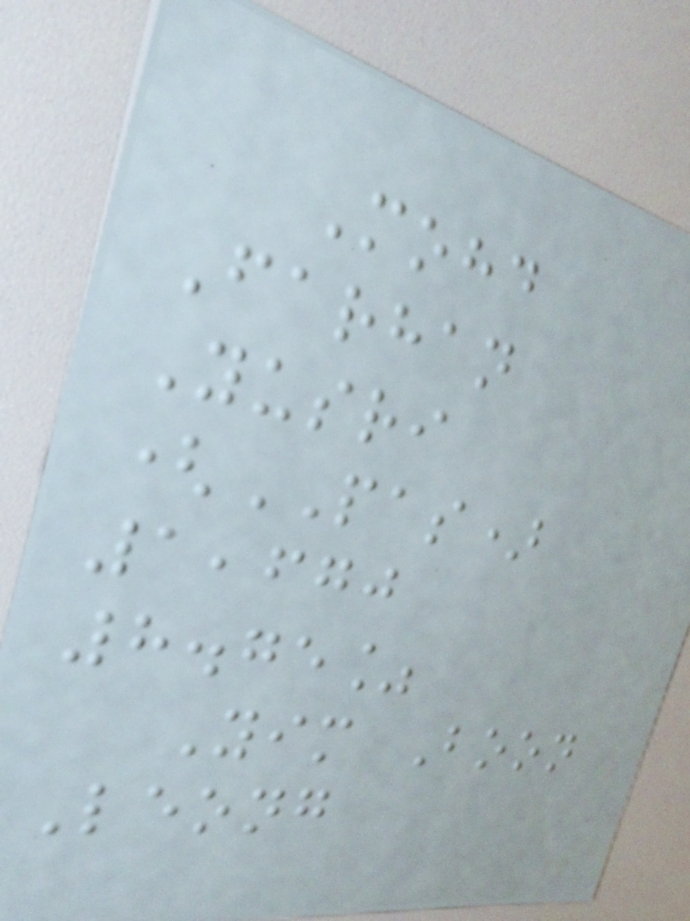Mohd
Farhan
Yusri
(PAS)
1,670
8.75%
Yim Boon
Leong
